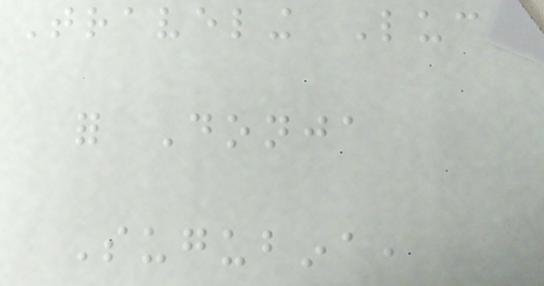Traveling Luck
for Donja
Sugubina,
